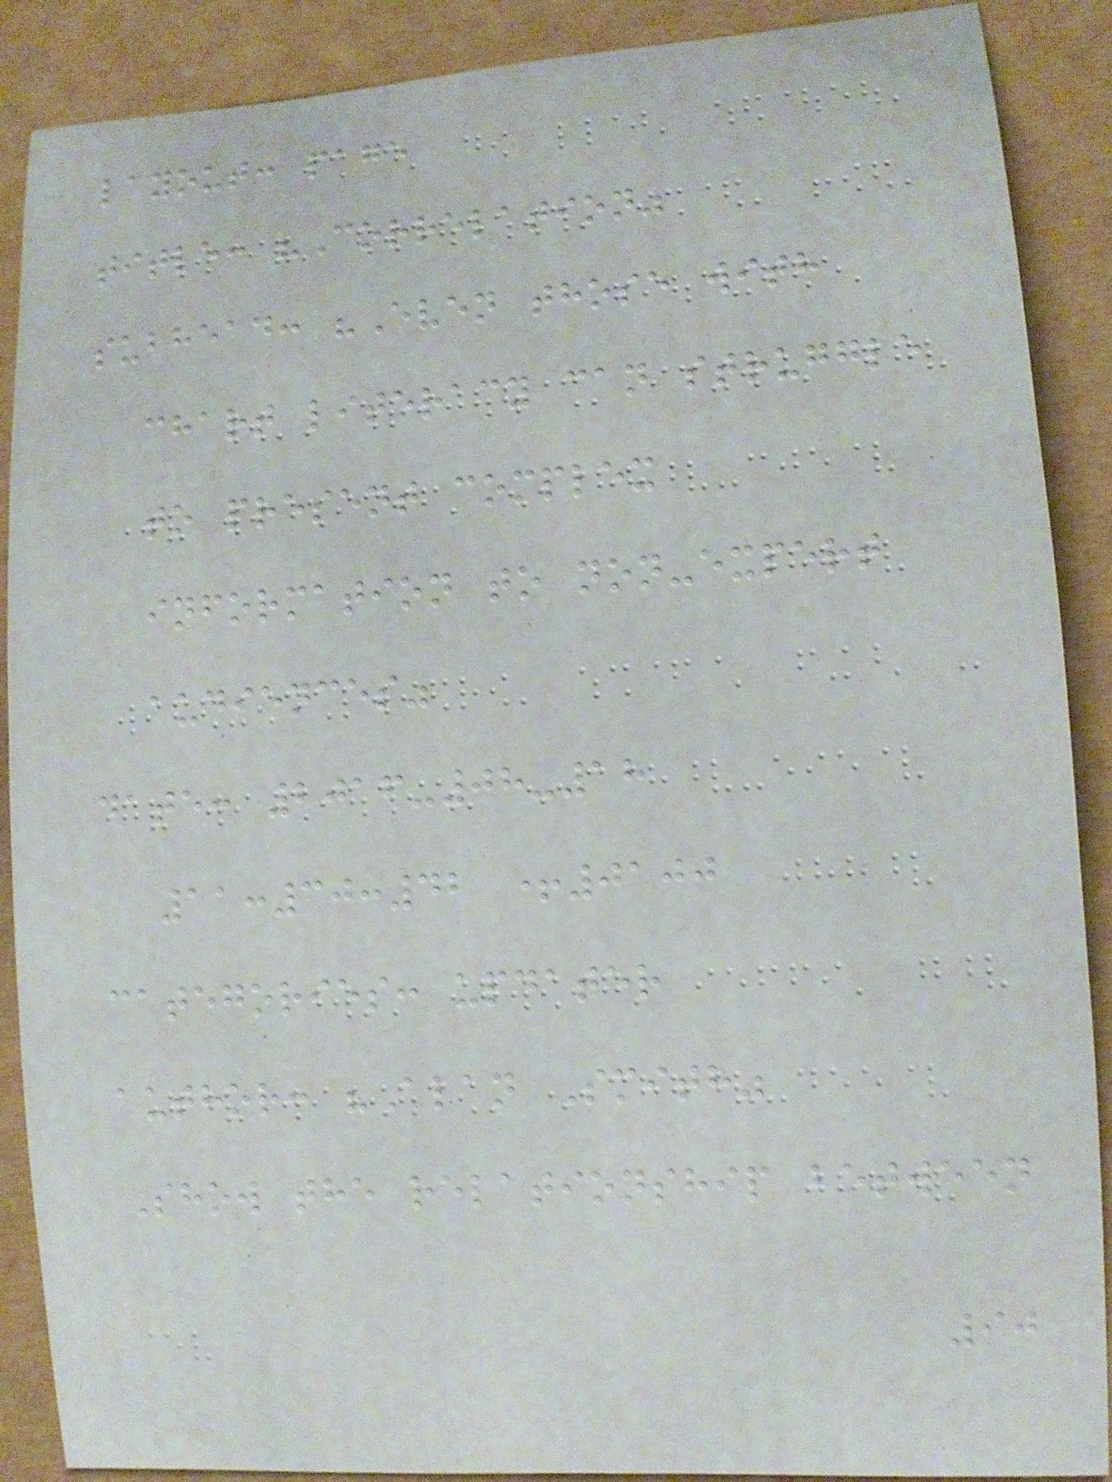layout: page
title: "Correlation"
subhead: "Even those with
chart literacy can struggle
to present complex
information to non-expert
audiences"
date: 2016-08-18
11:30:42 +0100
categories: updater
author: "Alan Smith"
Show the relationship between
90
